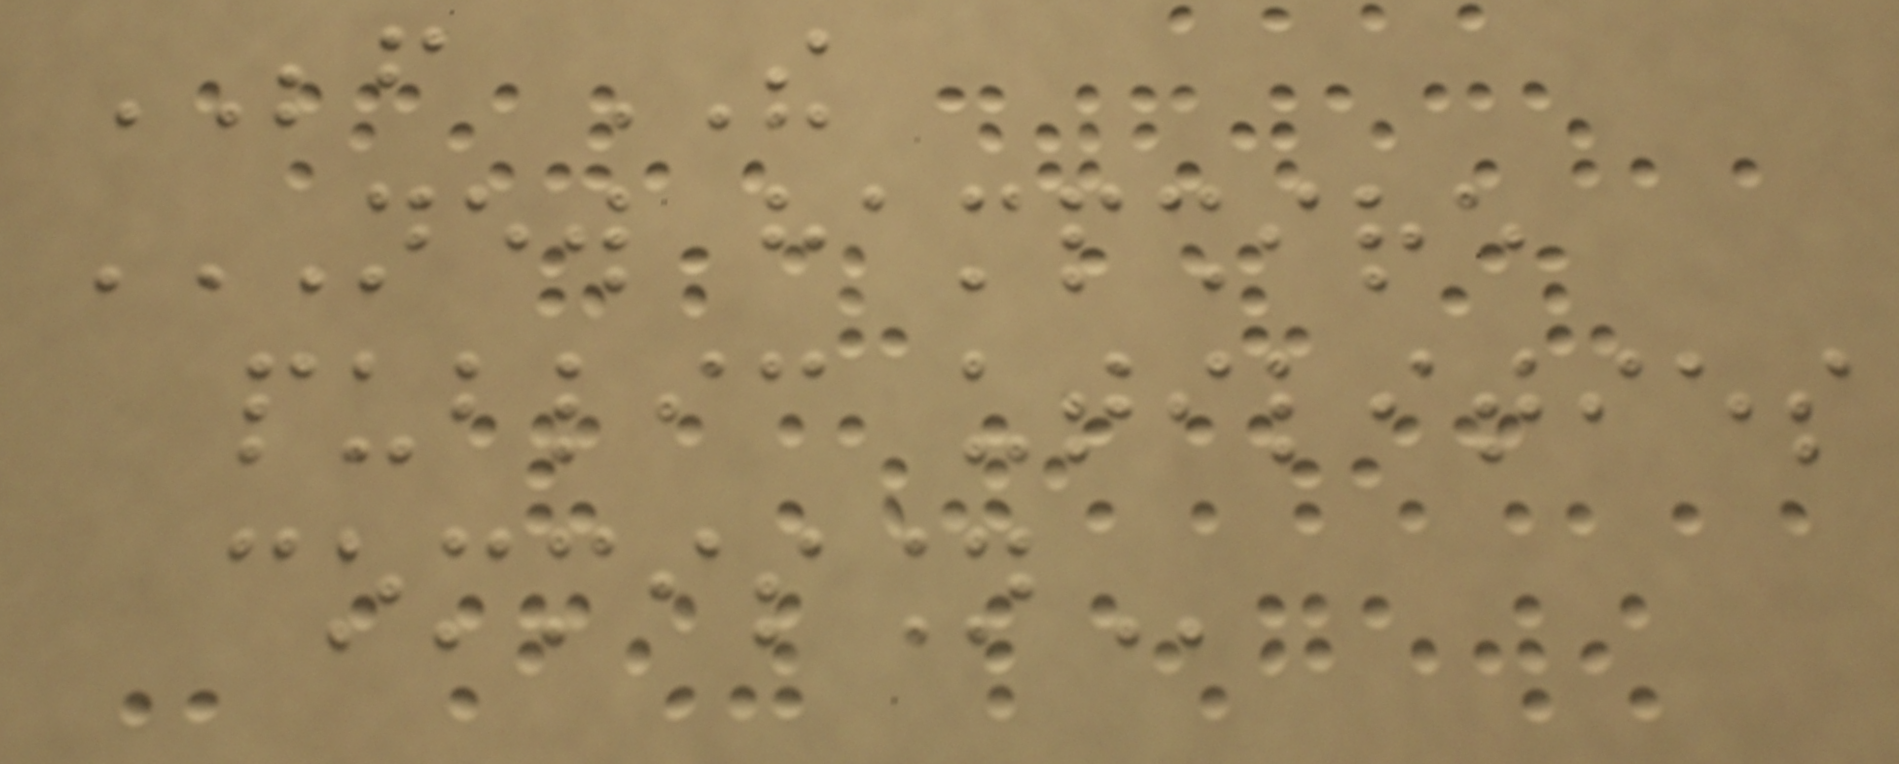BEFORE THE
NEW HAMPSHIRE
PUBLIC UTILITIES
COMMISSION
